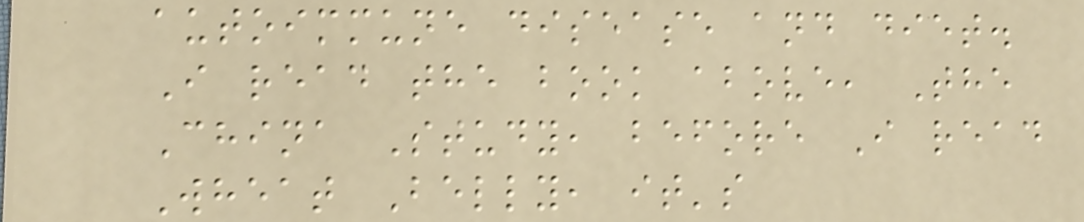autoimmune disease and diet.
I read the book above, The
China Study, before I read
Wheat Belly, it's
